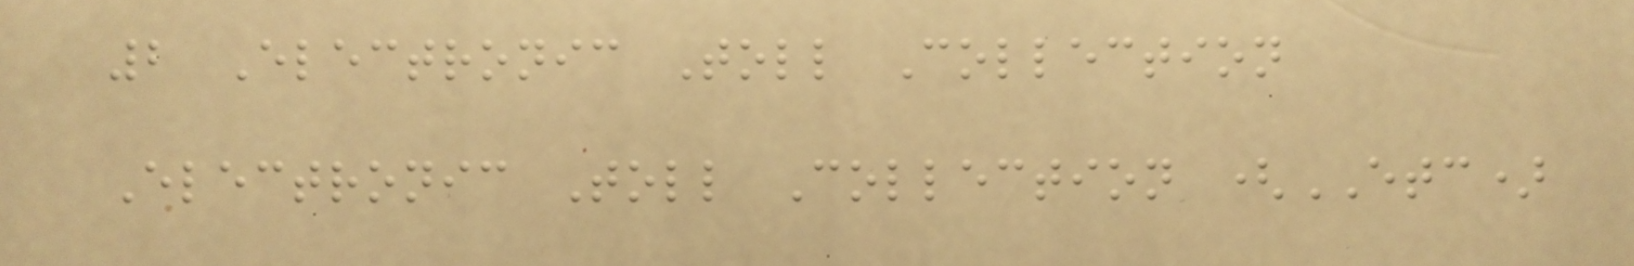2 Electronic Toll Collection
Electronic Toll Collection (ETC)
